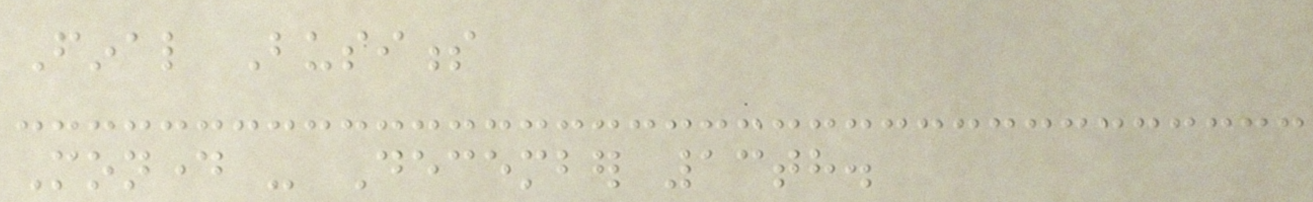Final Business
Monday - December 13th.
